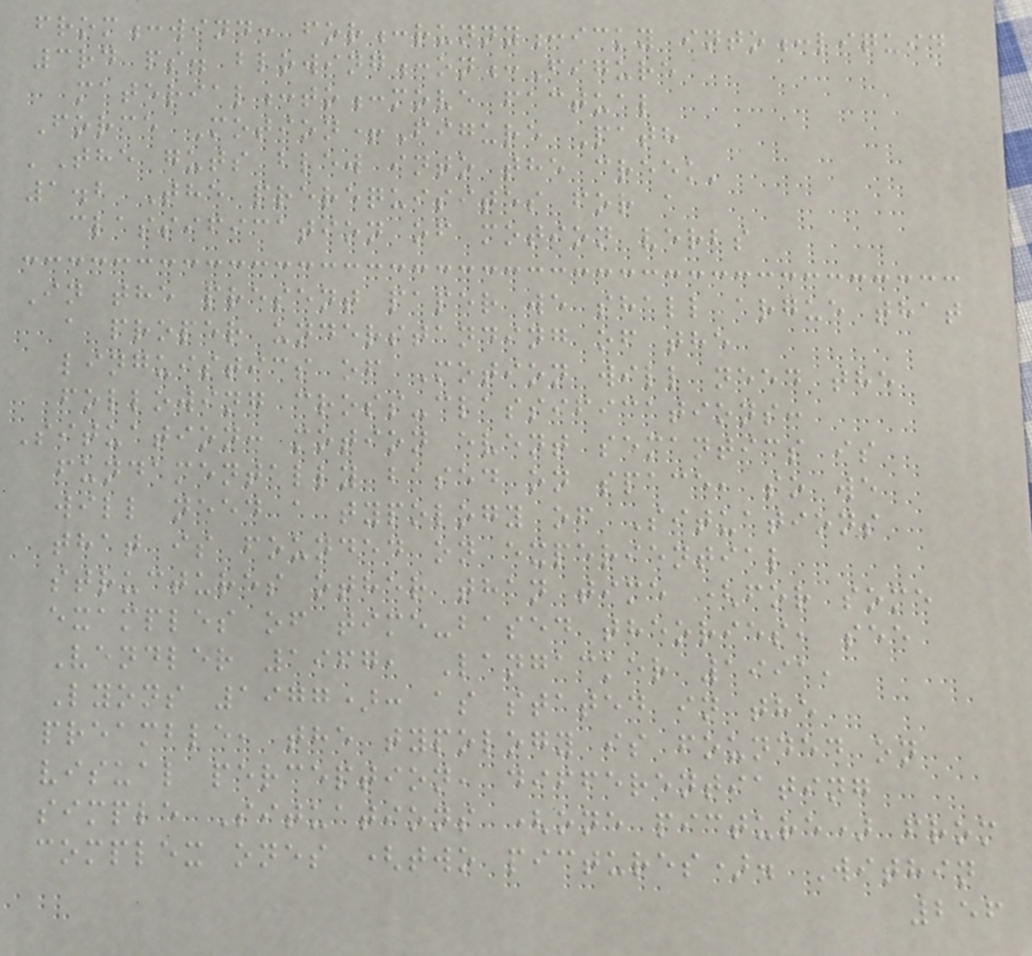from:wind: for:runny:icky into:liquid
3rd ps. blowing:on:Figure
material:to:move factual
Force Motion+Figure Path
'The guts blew into the creek'
1.2 The prerequisites for a
classification of motion verbs
In the present paper we shall argue that
a proper understanding of the
linguistics of Motion will need the
following cross-classifications:
Situation: motion event semantics is
fundamentally based on space, so we
will need a typology of Situations
that is founded on experiential
structures other than time (for some
examples of time-based theories, see
Vendler 1967, Langacker 1991,
Lyons 1977): as stated in the
preamble, the typology is founded on
visual perception, differentiating
simple Situations (one picture) from
complex ones (two pictures). Within
256
